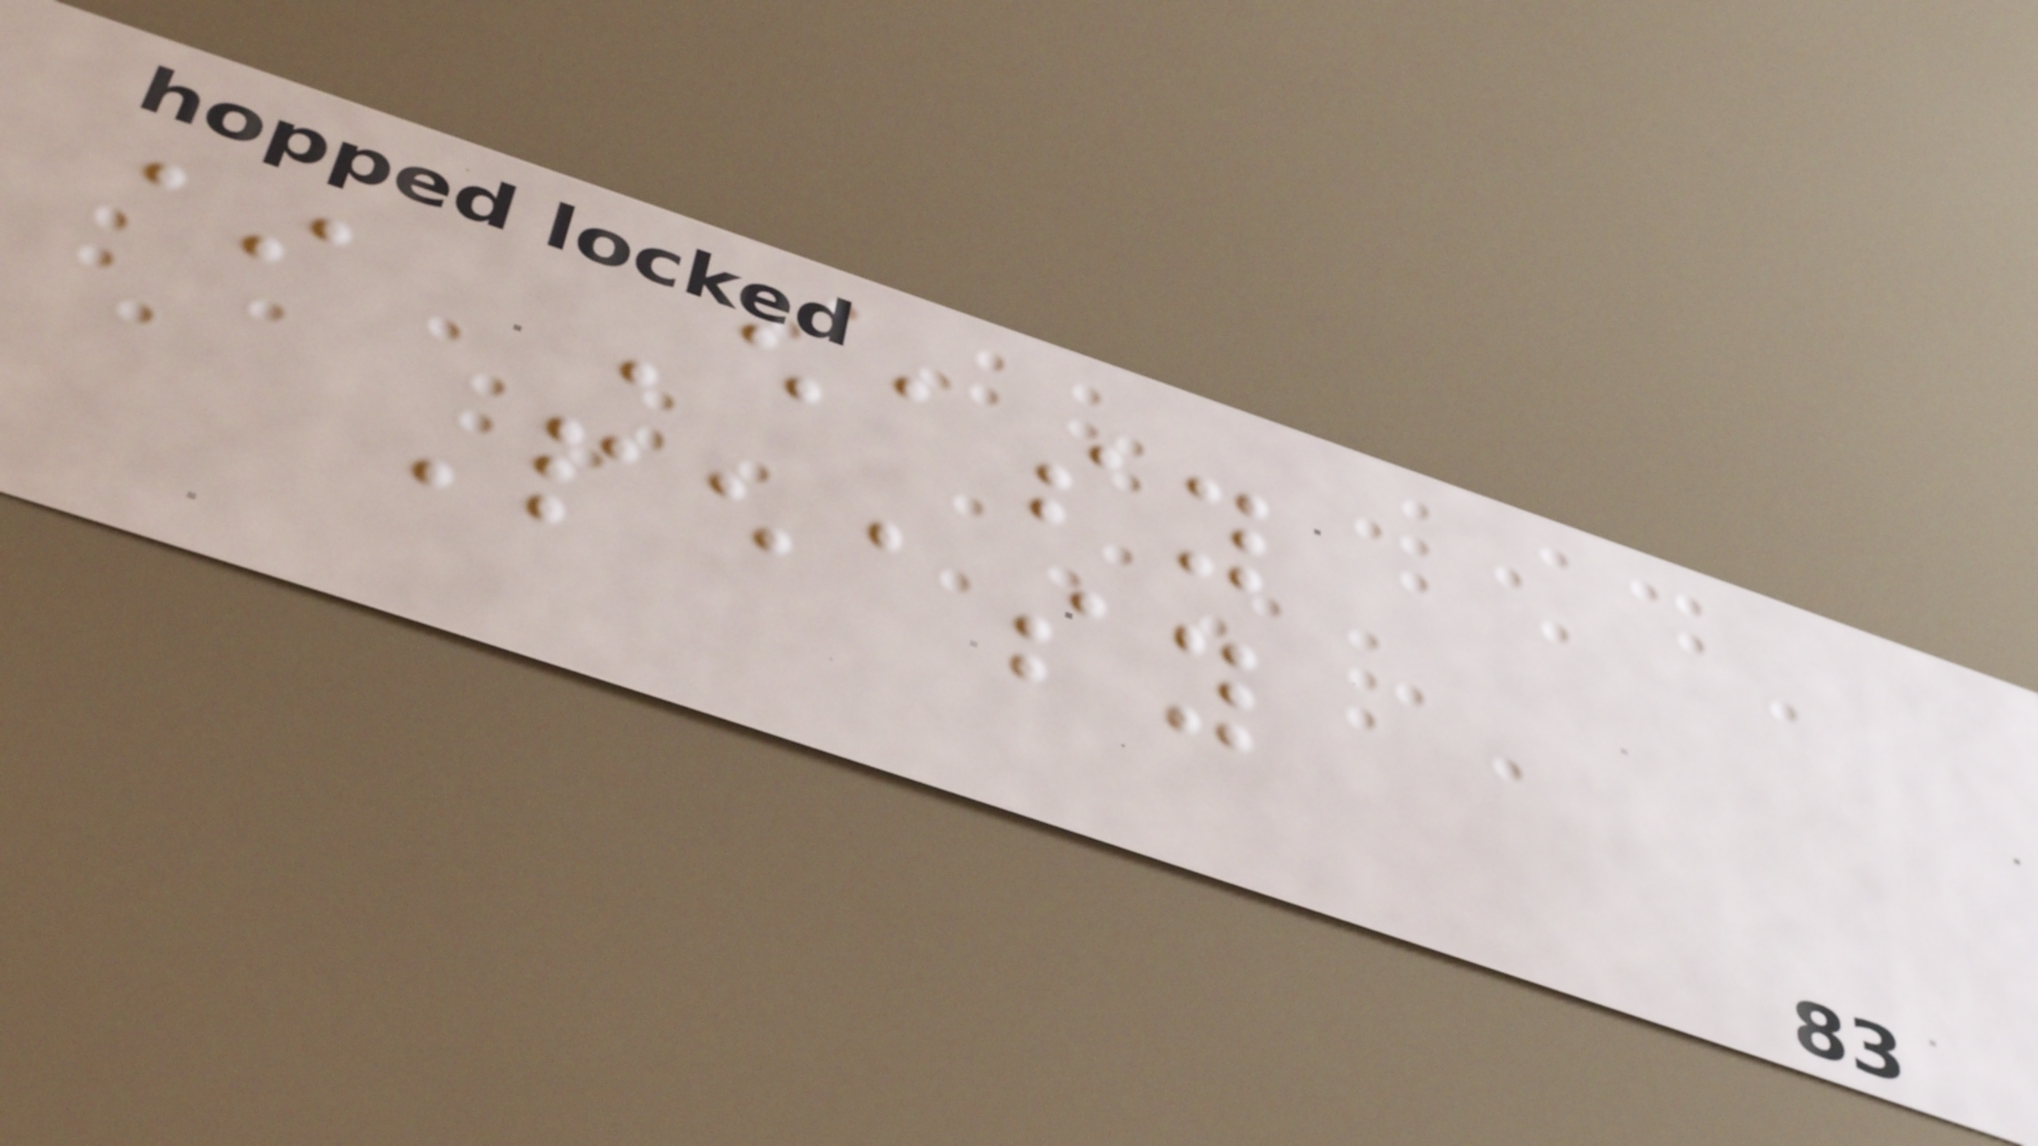* Easy
Peasy
